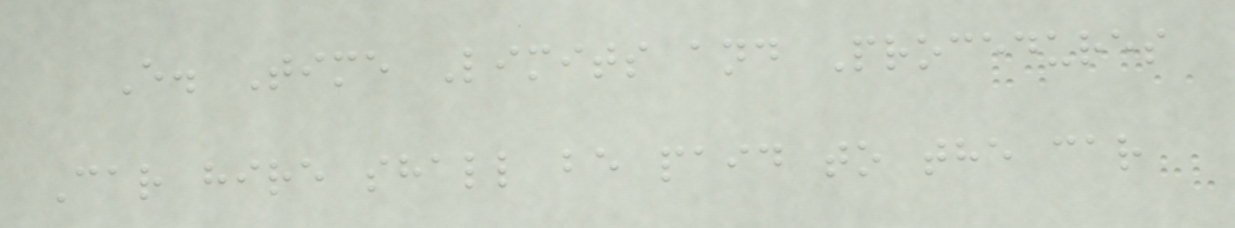E. Time Limits and Procedures
Car hire shall be paid to the car
